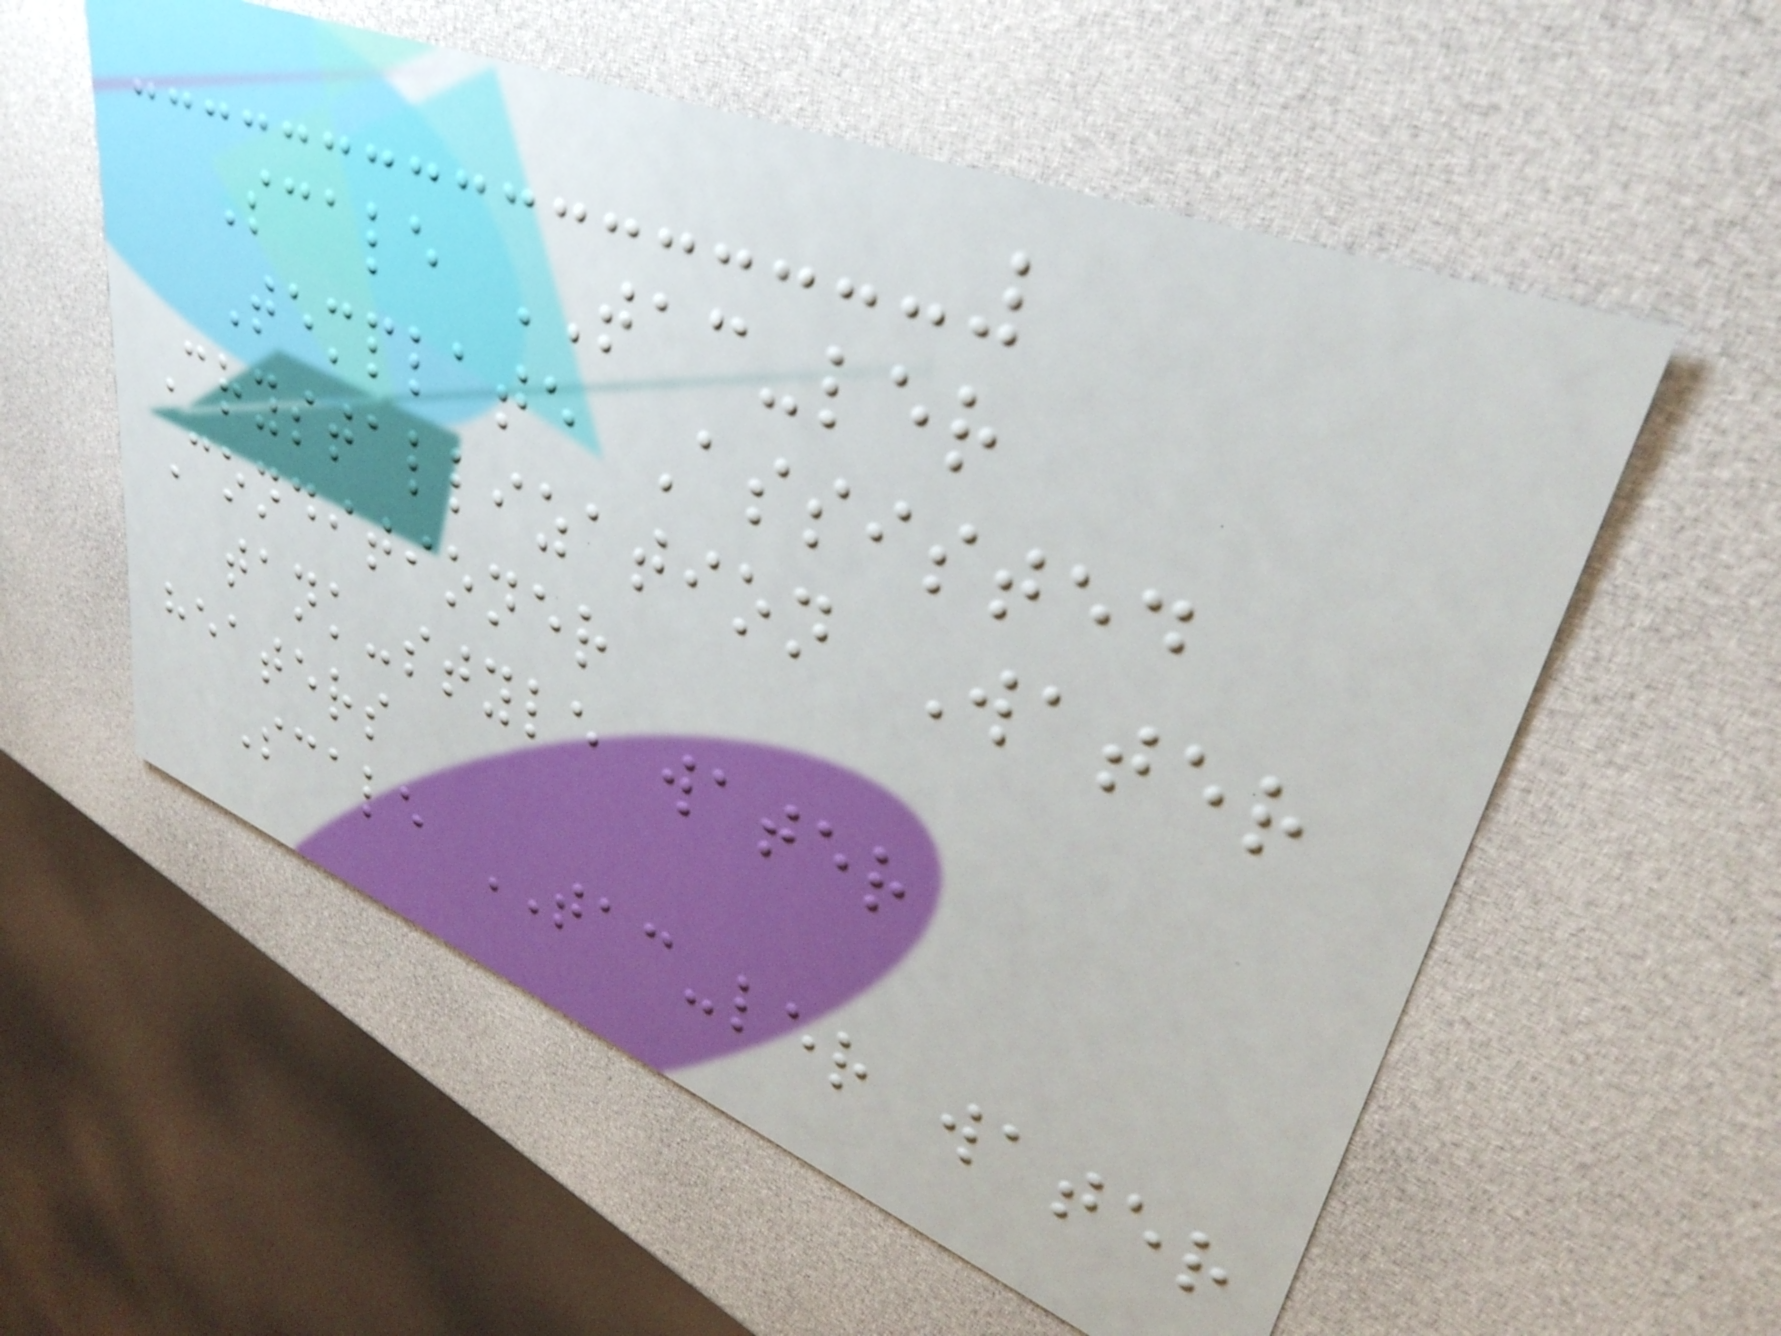Scale TAC-ler
Template Assisted
Crystallization Water
Conditioner
tank-style water
heaters
Scale TAC-ler water
